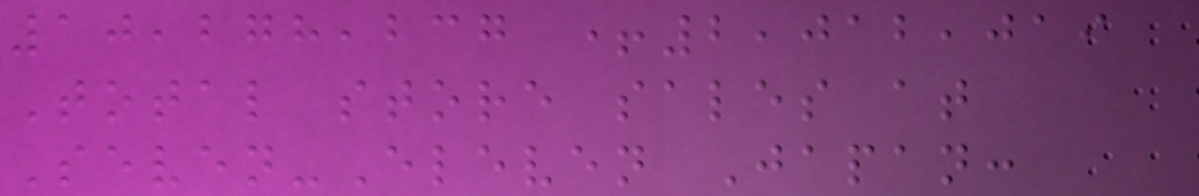10,278,237 +2,012,019
Total store sales at
Seven-Eleven Japan:
